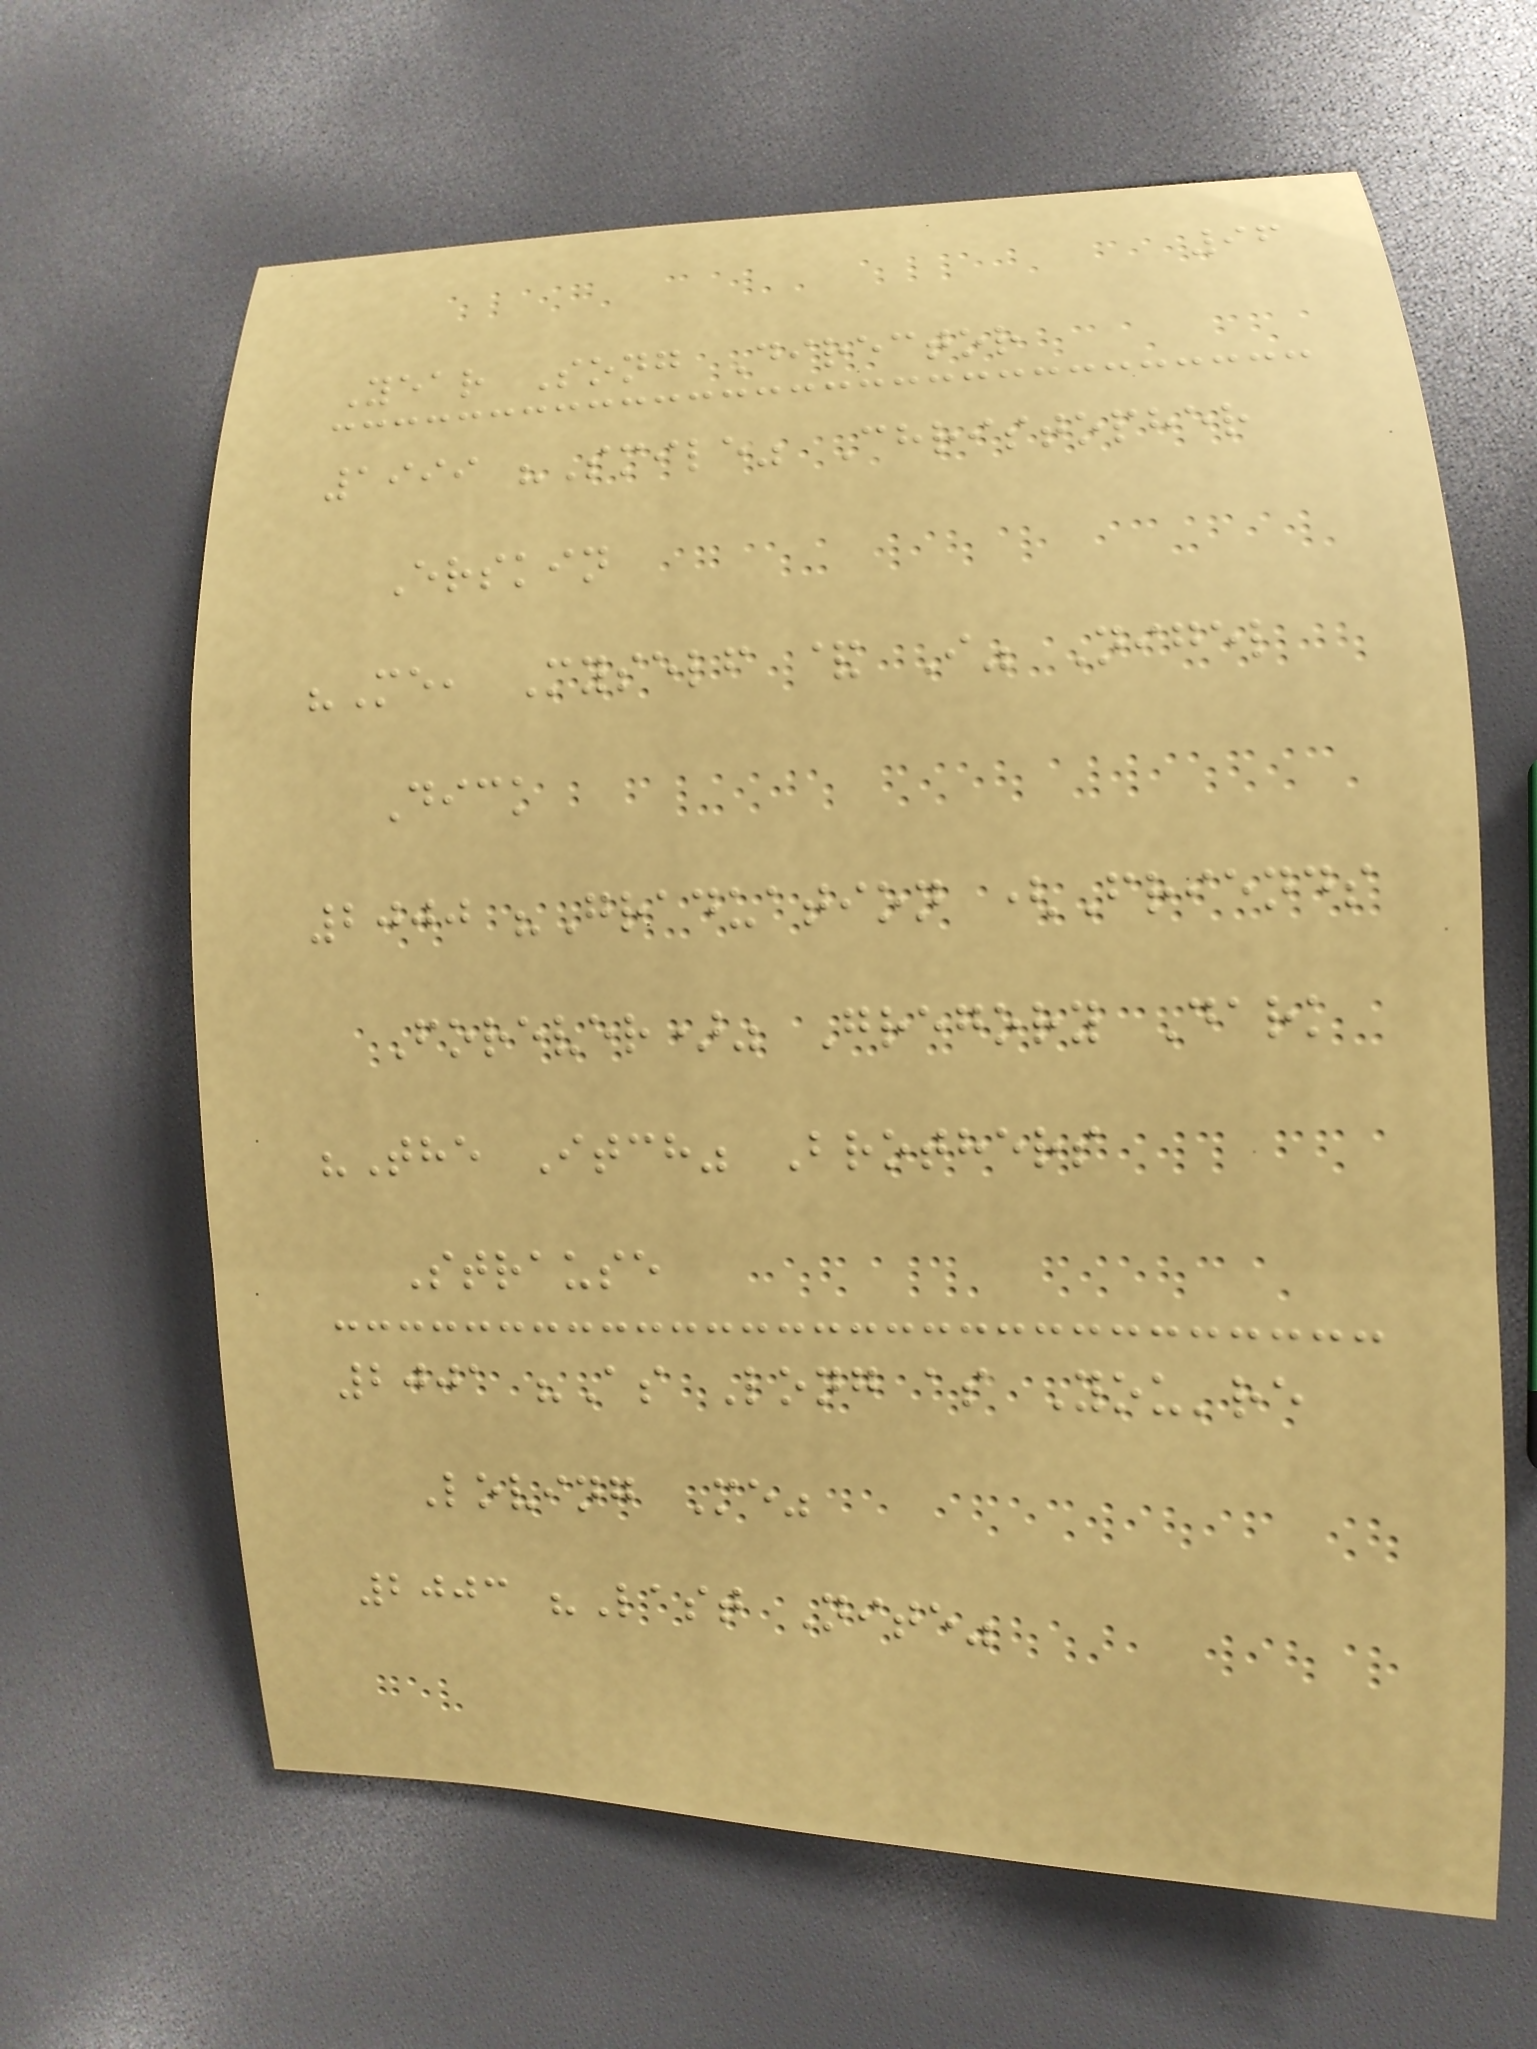96
Year Song Director
1999 "Smile" Christopher
Erskin
"Me, Myself & I" Nigel
Dick
2000 "Graduation (Friends
Forever)" Gregory Dark
"The Itch" Brothers
Strause
2001 "As Long as You're
Loving Me"
2003 "Last Nite"
